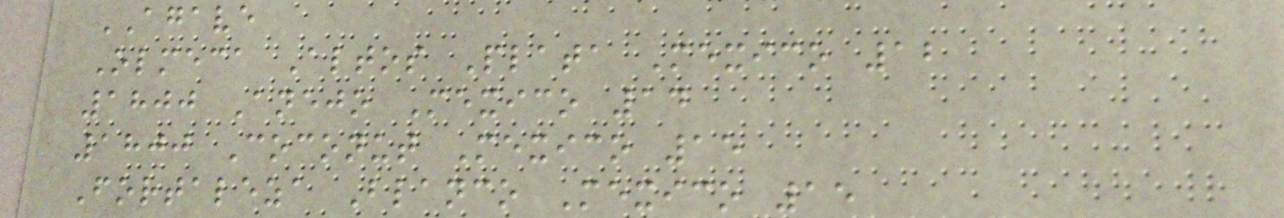AGAVE
Olmeca Altos Plata Mexico 12
1800 Anejo Mexico 14
1800 Coconut Mexico 15
Fortaleza Blanco Mexico 15
